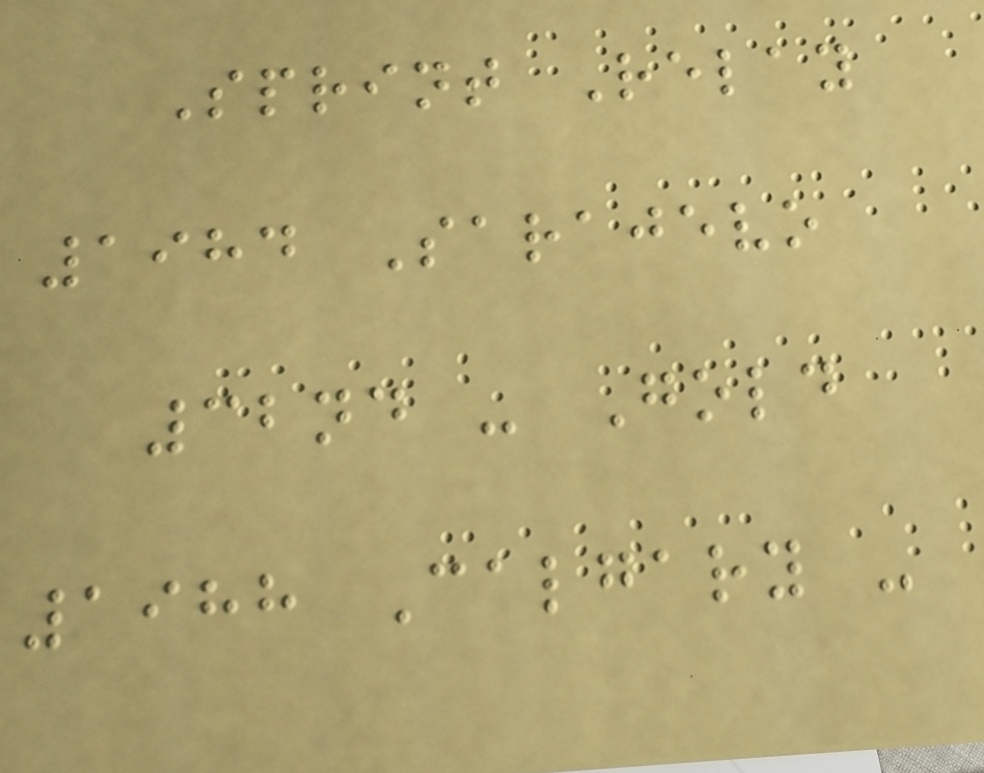Sprint Relay
1984 Sarajevo
32nd - Gold
1988 Calgary -
